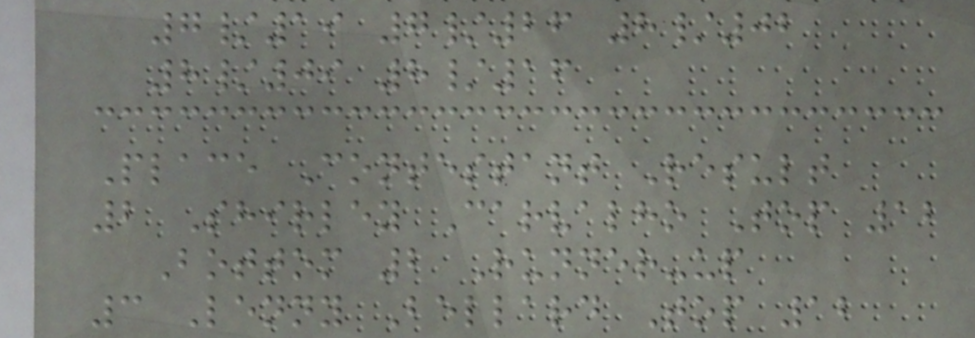7/19 7/26 8/02
8/09 8/16
Place Contestant Result
2 Shirley Carvalho Top 12
Bottom 2 Runner-up
3 Lenny Bellard Top 12
